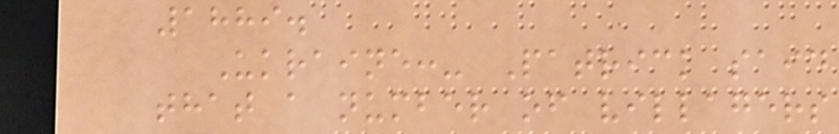1889.
Ukraine:- Patrick said
that a number of villagers
